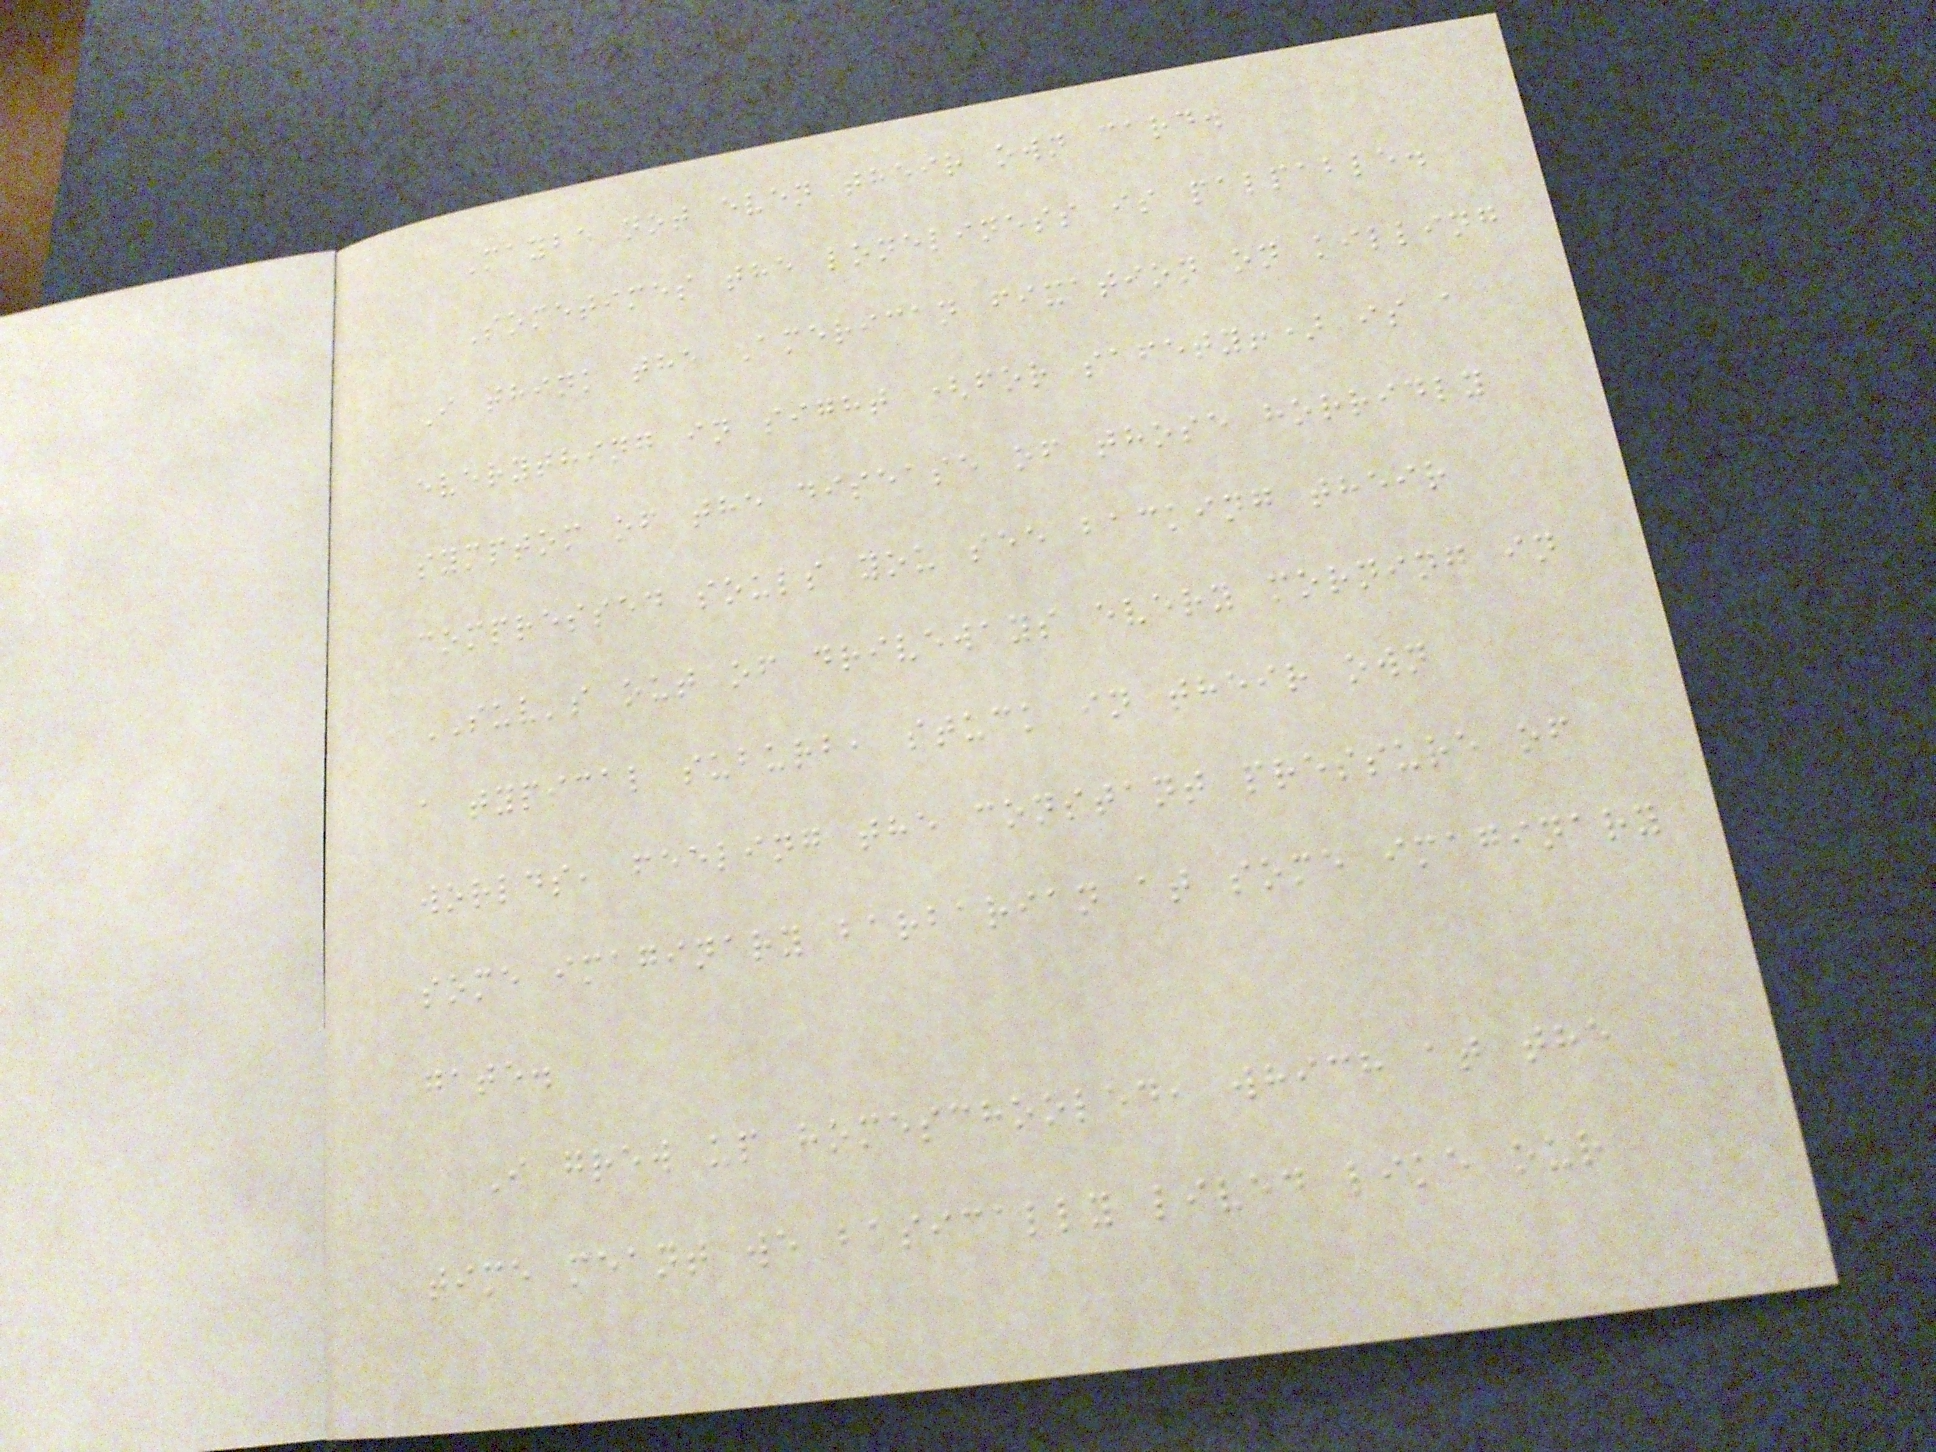Maybe not even their own card.
Sometimes the loneliness is palpable.
I think the American fixation on killing
everything in sight (for safety!) is a
symptom of the disease of those horridly
compressed souls you see backing their
SUV's out of driveways every morning in
a typical suburb, stuck in their own
worlds, feeling the constant pressure of
some imaginary barbarian at some imaginary
gate.
I grew up homeschooled, which at the
time meant we basically lived like our
